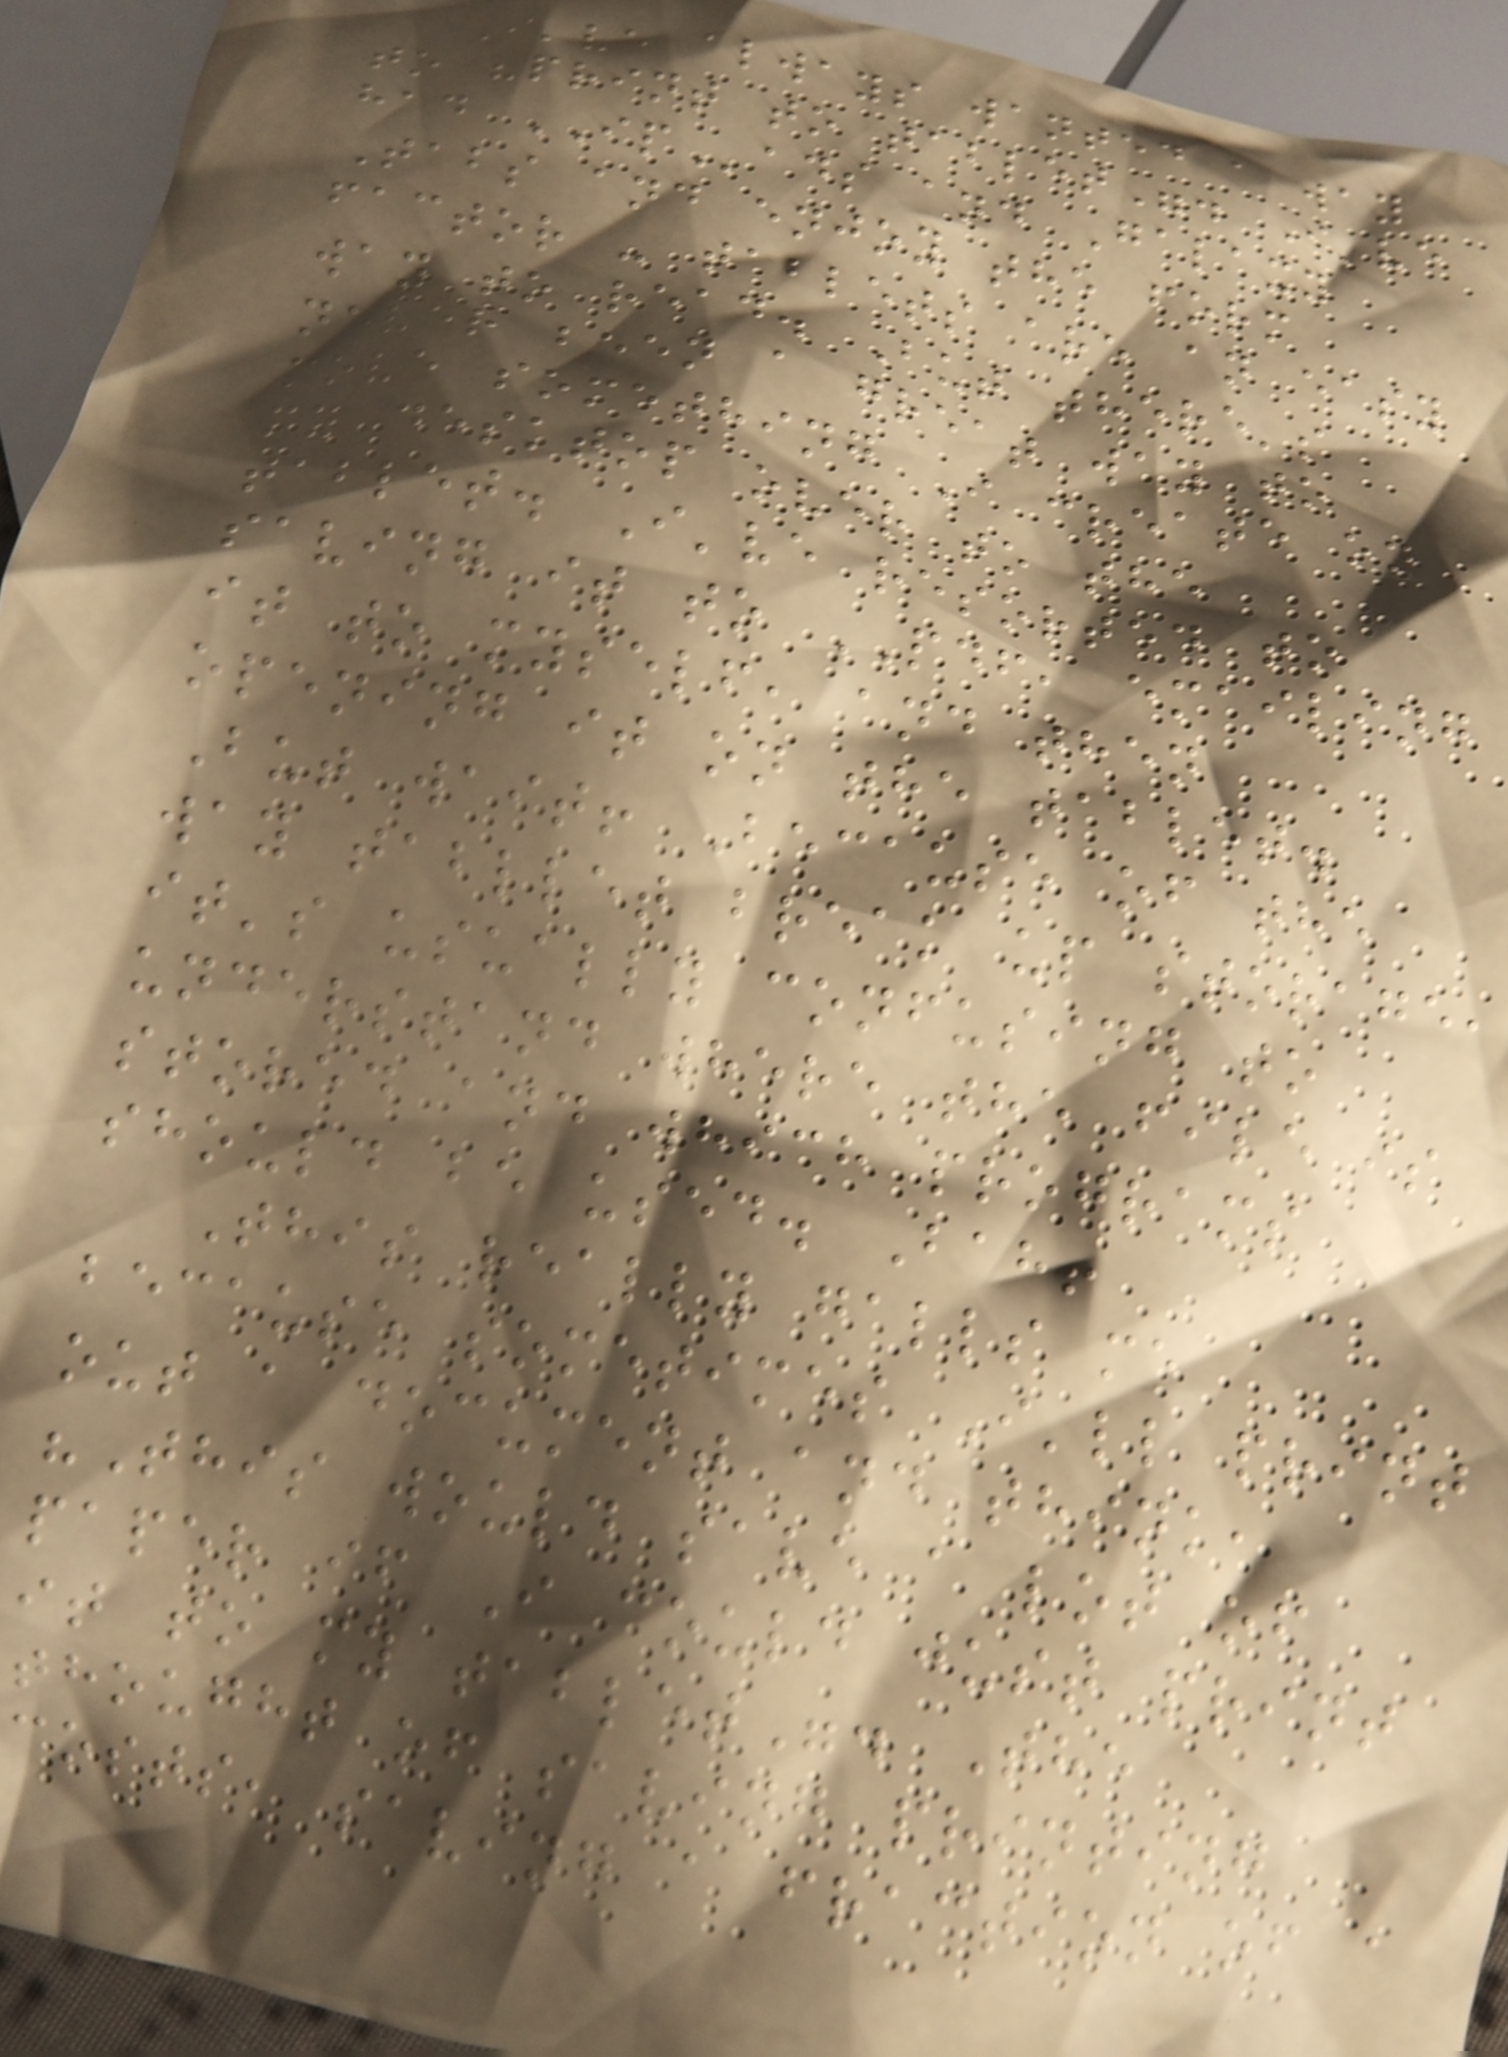I've always wanted a way
to "print to tablet". I've
had IPads and Galaxy
Tabs and enjoy the form
factor - tablets are an easy
way to read. But there's
never been a great way to
move something I create on
my desktop over to the
tablet. I've resorted to
saving it to PDF, emailing
it to myself, and then
opening it on the tablet.
But wait! Because of the
way tabllet break up storage,
it's usually confusing to
understand where the file is
stored and which programs
should be used. Bah!
This really galls me
because sometimes I'll print
out a document and think,
"This would save a lot of
paper if I could just print
it to my tablet". The
thought of saving printing
costs, saving a fraction of a
